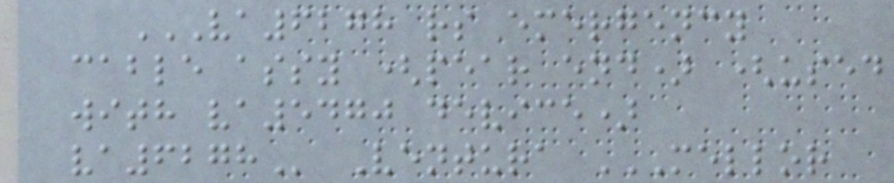VA6278 RS EMERGENCY
CABLE ASSY (PEAR END) (USED
WITH VA5470 DEVICE)
VA6278 Ventura MELLOR
